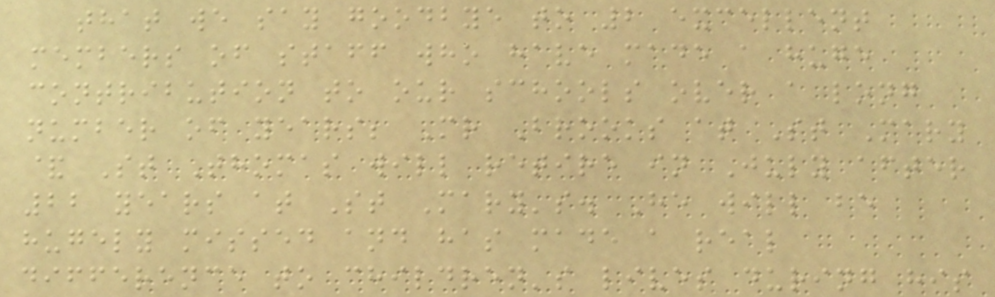that we say goodbye to 2 excellent
members of staff who have made a huge
contribution to our schools over a long
number of years; Mr Brooks at St Mary
& St Thomas will retire in July after
22 years at St Mary's. He will be
hugely missed and has made a real
difference to children's lives during his
